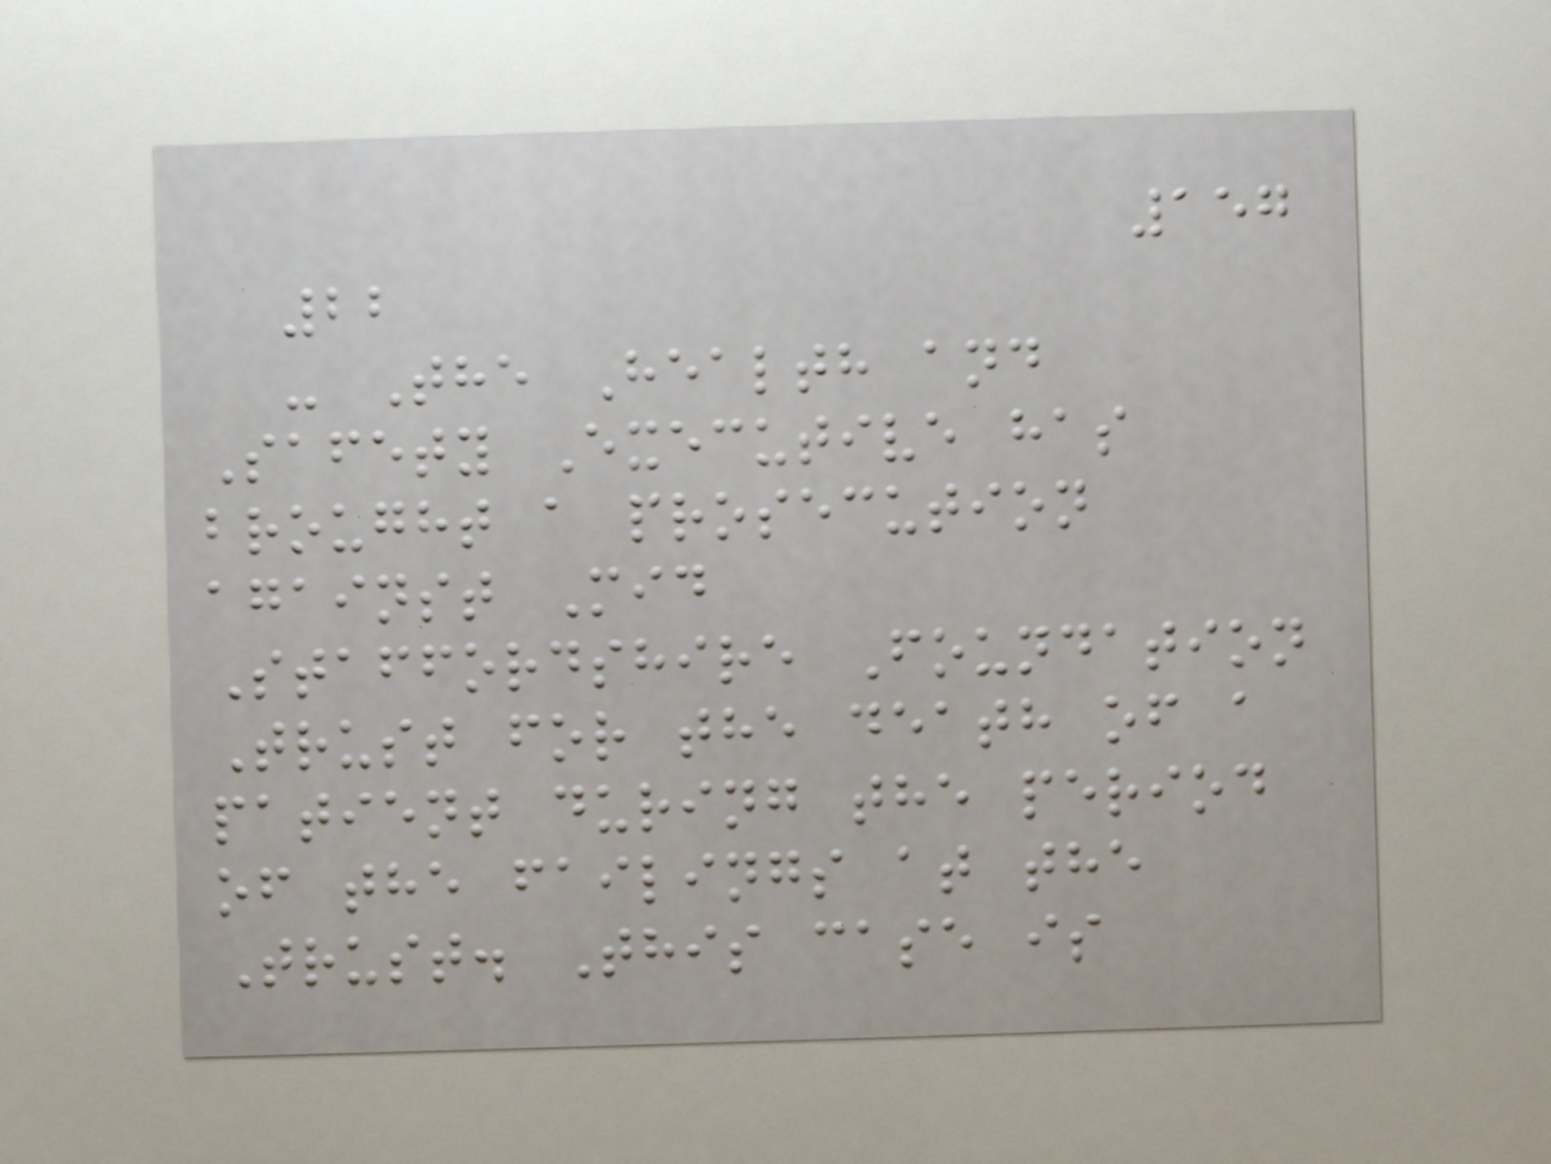157
22
- The Health and
Safety Executive has
brought a prosecution
against Mid
Staffordshire Foundation
Trust for the death of a
patient during the period
of the failings at the
Trust. This case is
